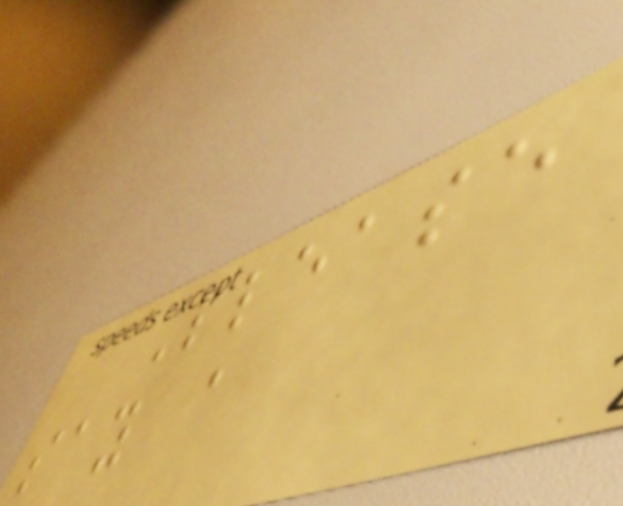Please
say a
